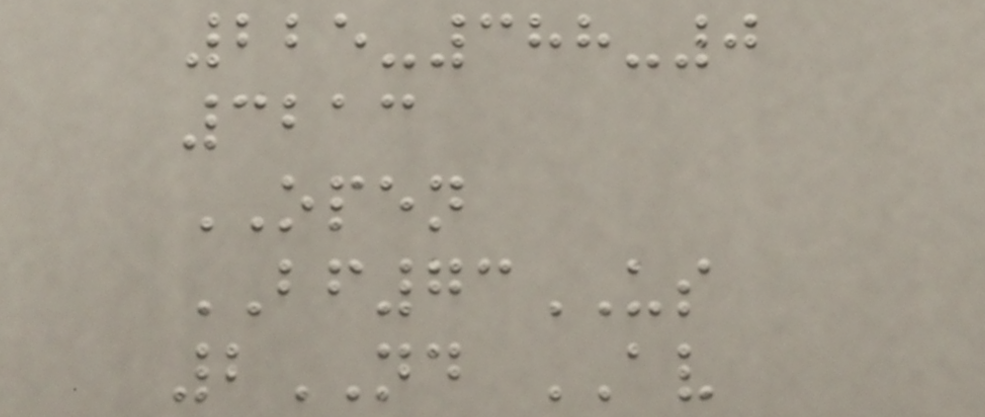225-388-0
3213
OPEN
BF73US
2ND AV
